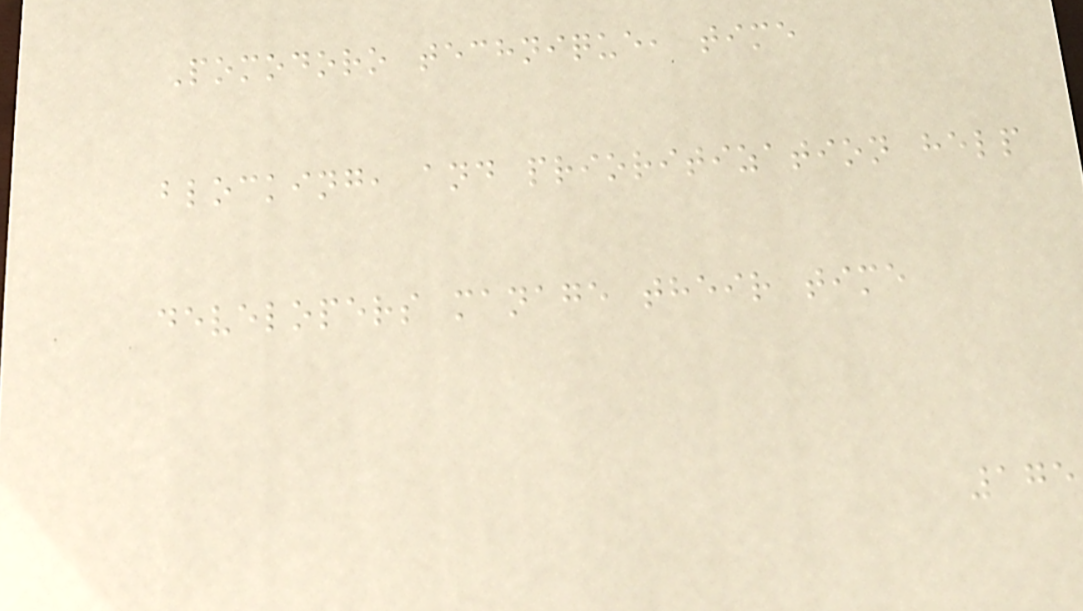Pomodoro technique, time
blocking, and prioritization help
developers manage their time
175
